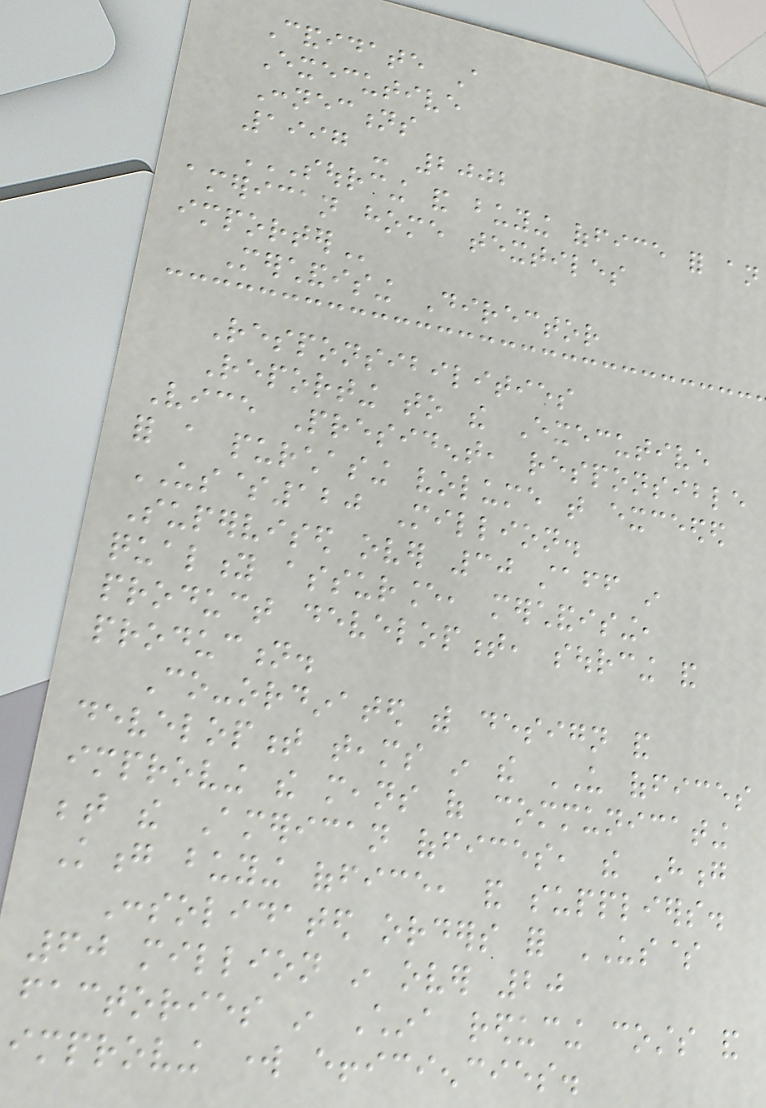Candidate A
Executive
Connections
1997 - 2002
SOURCING AND BUYING OFFICE FOR AN
AMERICAN HOME TEXTILES
IMPORTER
Merchandising Director
Responsibilities
Reporting to the Executive
Vice President, responsible
for a purchasing volume that exceeded
US$120 Million.
Supervised over 30 staff in
quality assurance, merchandising,
product development, sourcing and
production.
Co-ordinated with design and
development teams in the US offices
improving the means of communicating
between the American offices, the Hong
Kong buying office, and suppliers.
Consolidated orders for US$
60 million in over 20
factories in China reducing costs and
improving work efficiencies.
